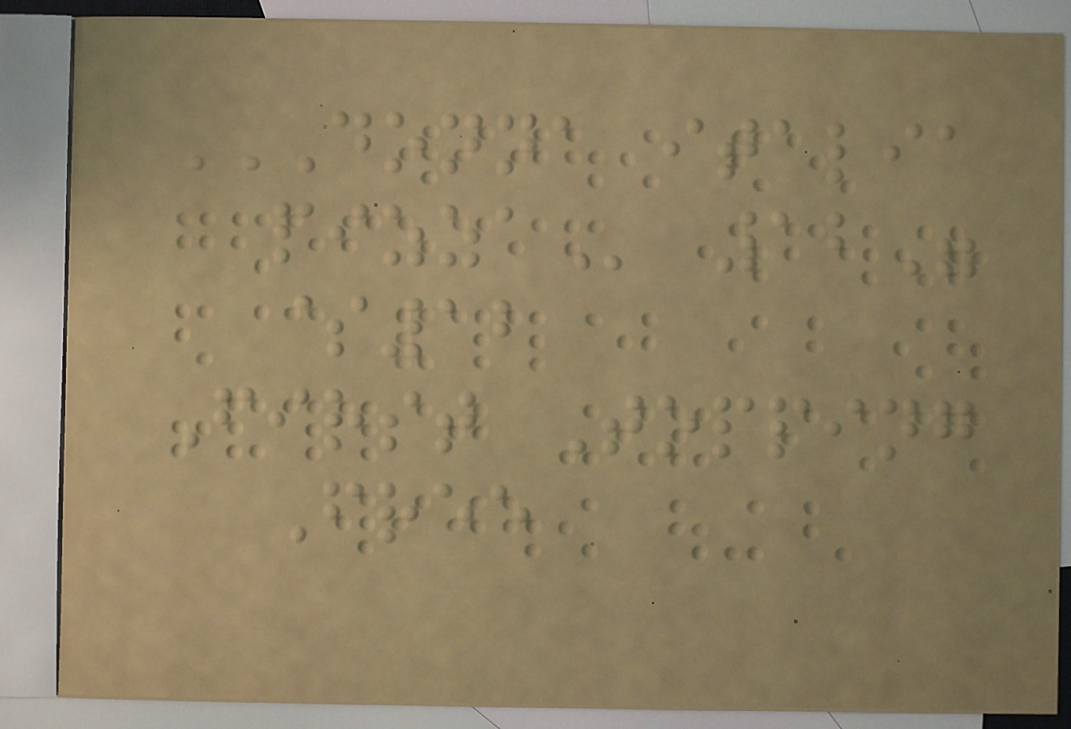DONNA ITALIA
PIZZA 12"
$12
First Topping
Free
